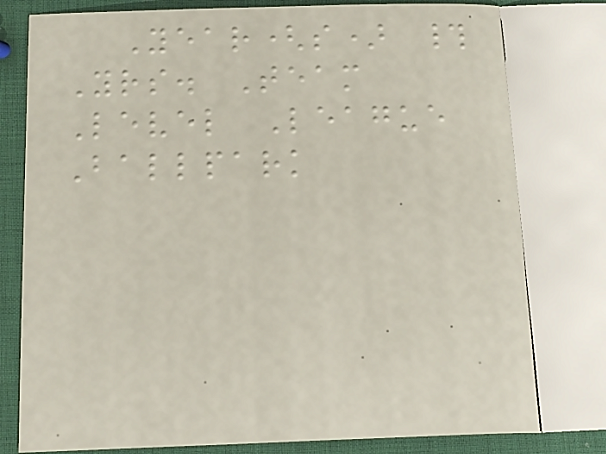Year(s) #
Yrs. Team
Level League
Ballpark
